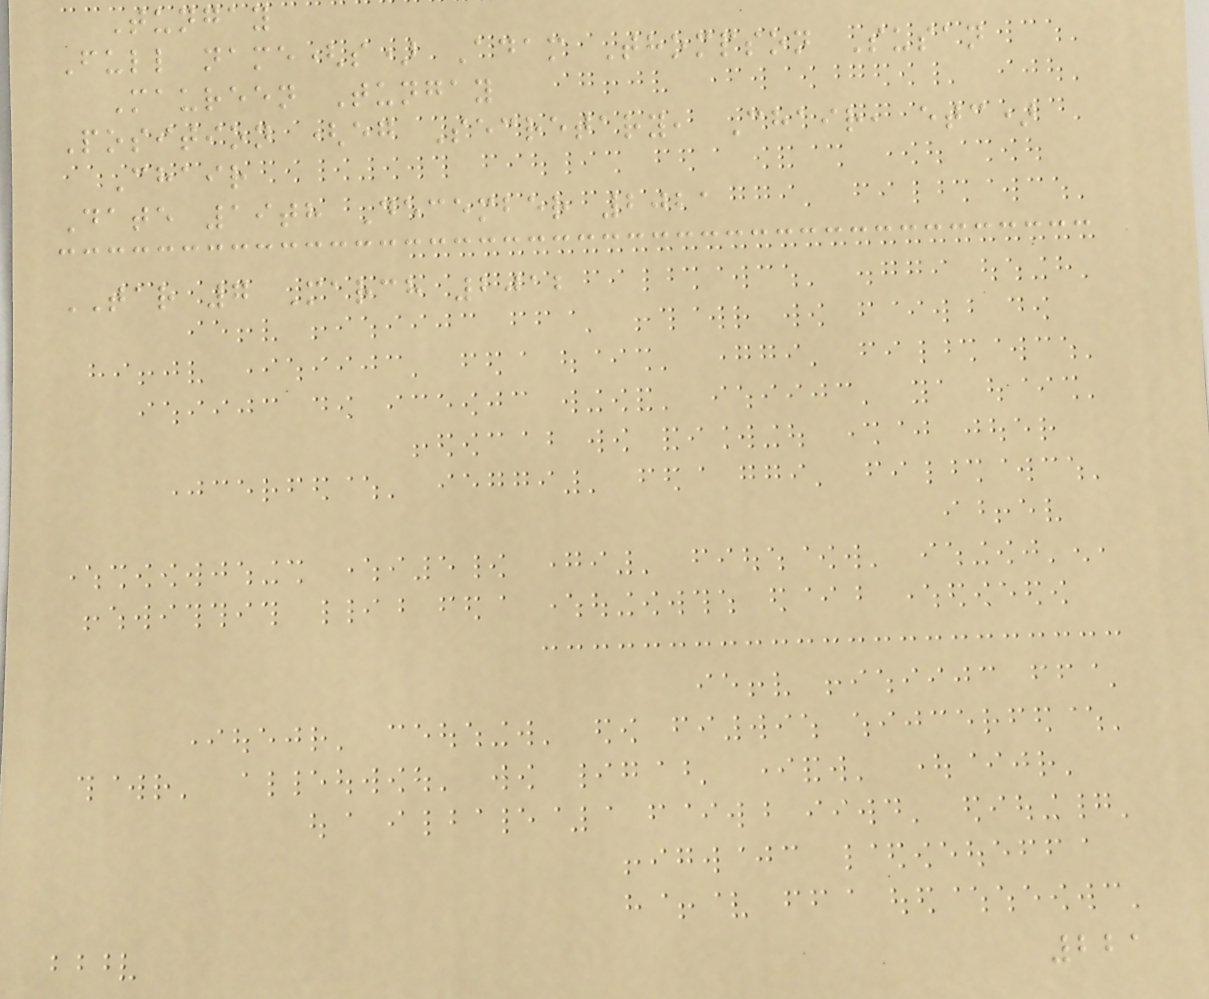Tungay
Full name(s) Adam Thompson Susan
Maureen Tungay
Position (eg Secretary, Chair, etc)
Chair
Date 19th December 2021
TAR 7 March 2012
221
